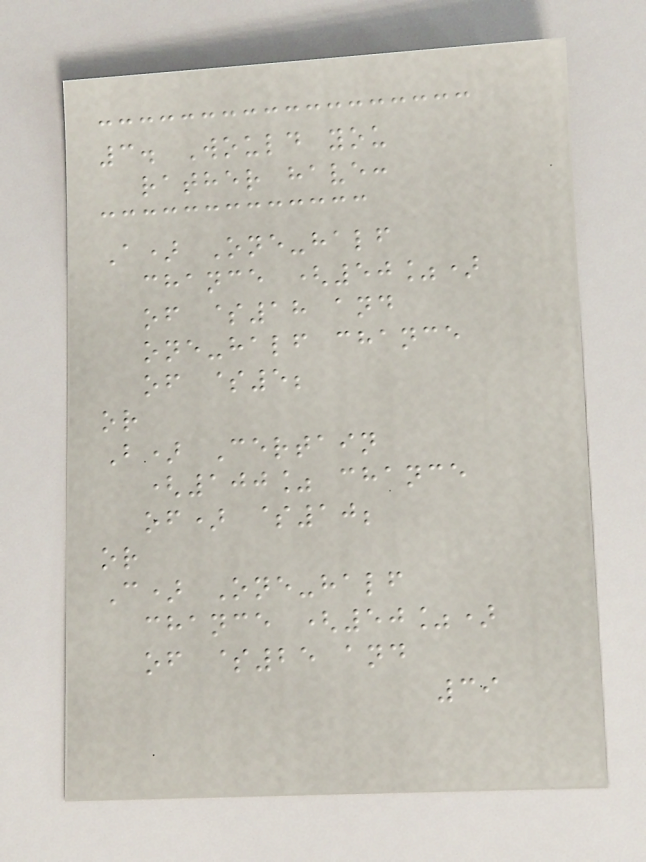3. Would you
rather have:
A) One-half
chance (50%)
of $18 and
one-half chance
of $5;
or
B) Certain
(100% chance
of) $10;
or
C) One-half
chance (50%)
of $25 and
39
